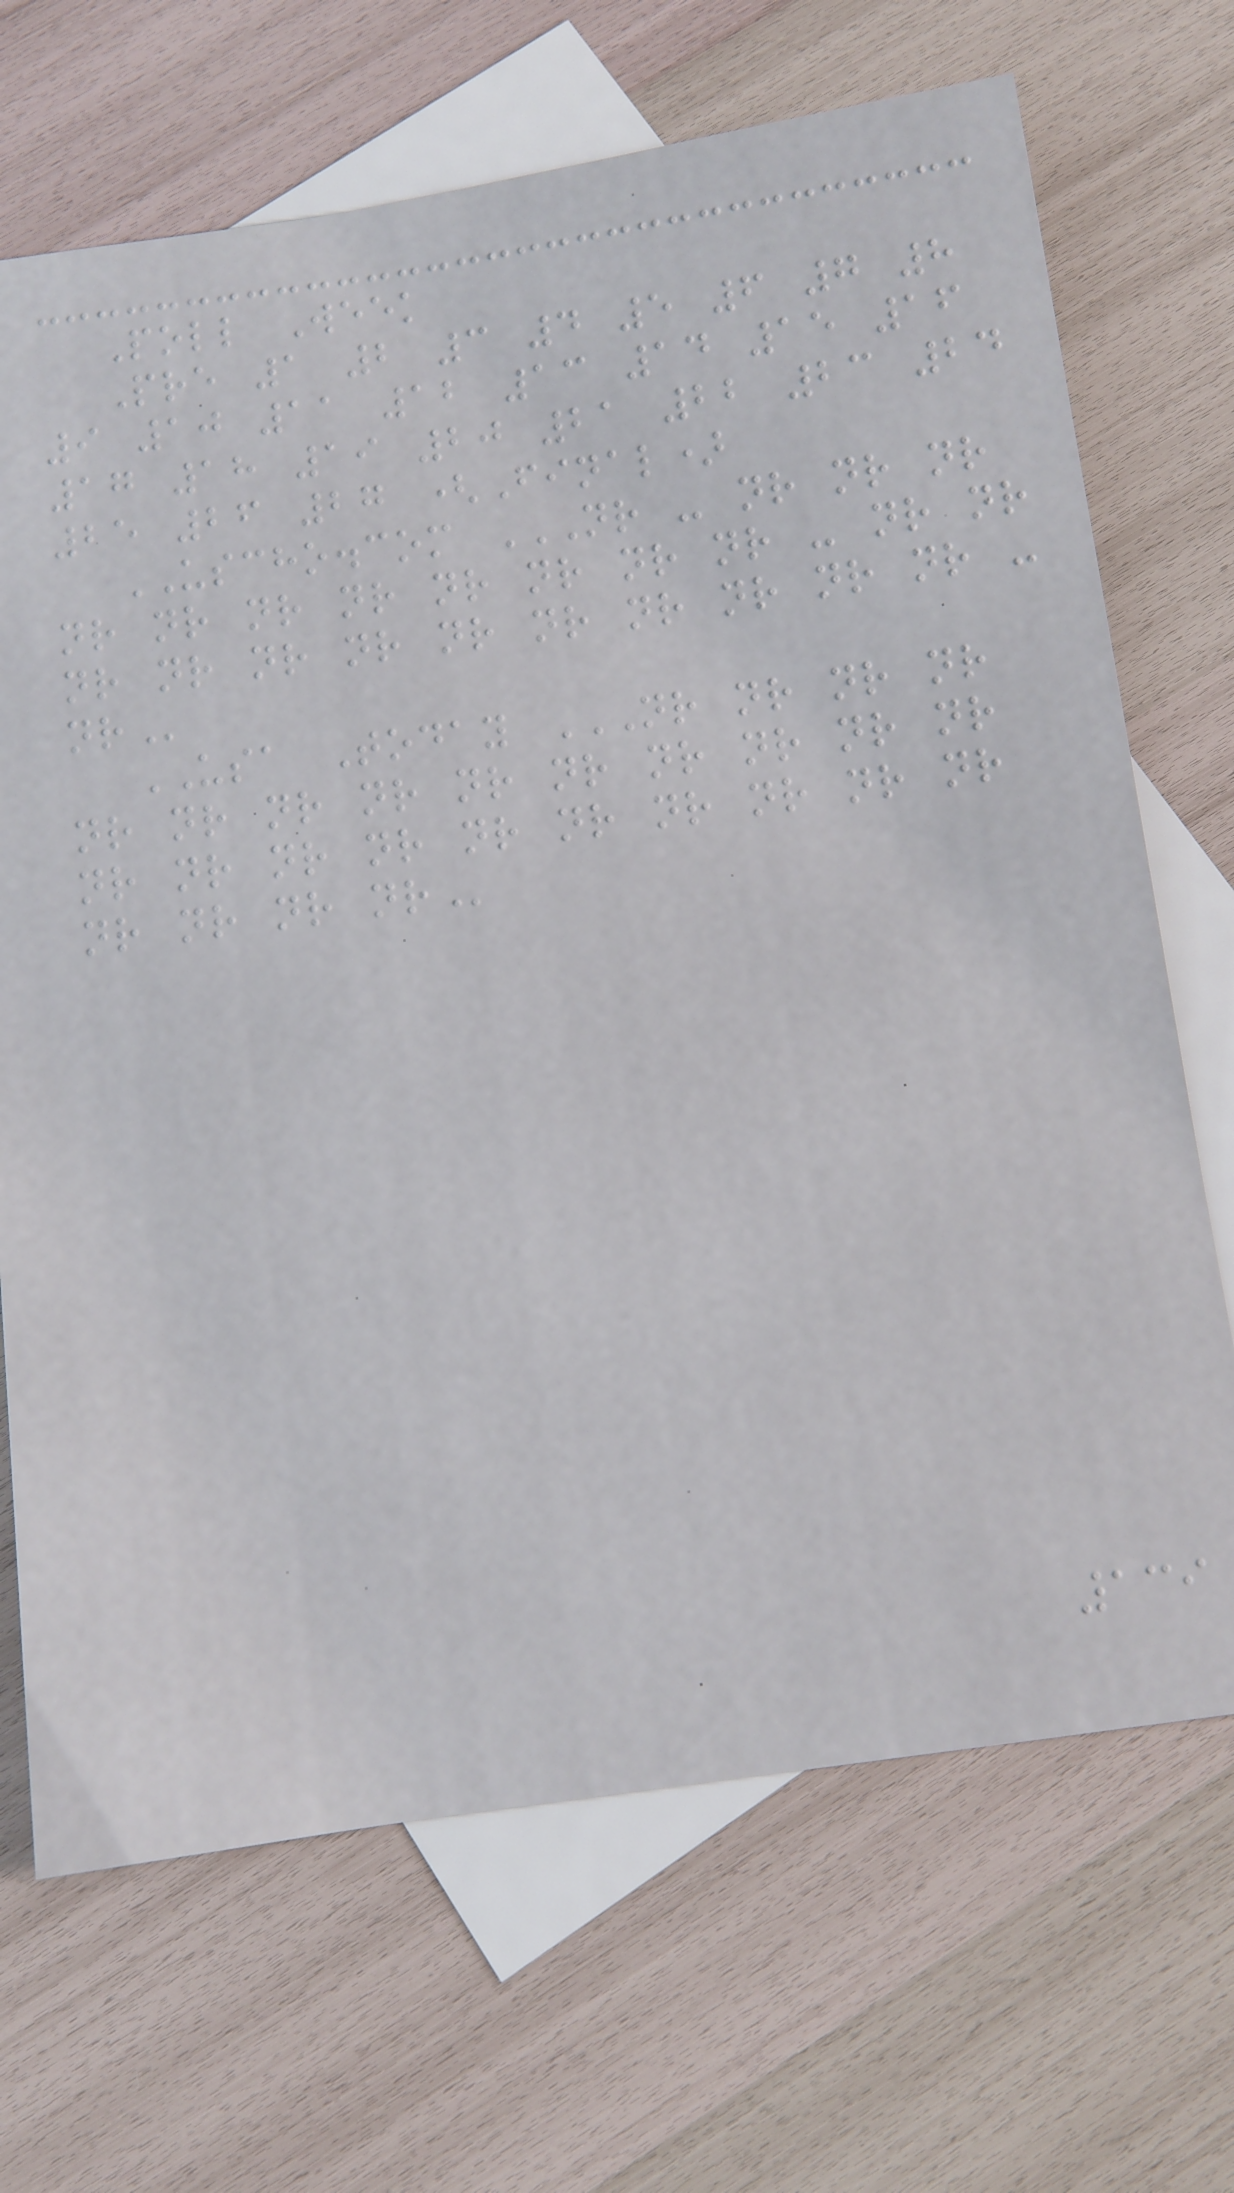Poll Week
Pre 1 2 3 4 5 6 7 8
9 10 11 12 13 14 15 16
17 18 19 20 21 22 23 24
25 26 27 (Final)
USCHO.com NR - NR NR NR
NR NR NR NR NR NR NR NR - NR NR
NR NR NR NR NR NR NR NR NR NR -
NR
USA Today NR NR NR NR
NR NR NR NR NR NR NR NR NR NR
NR NR NR NR NR NR NR NR NR NR
NR NR NR NR
139
